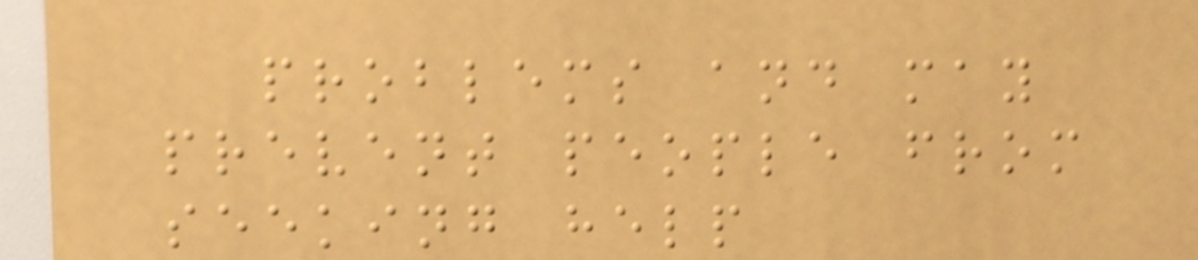problems and may
prevent people from
seeking help
